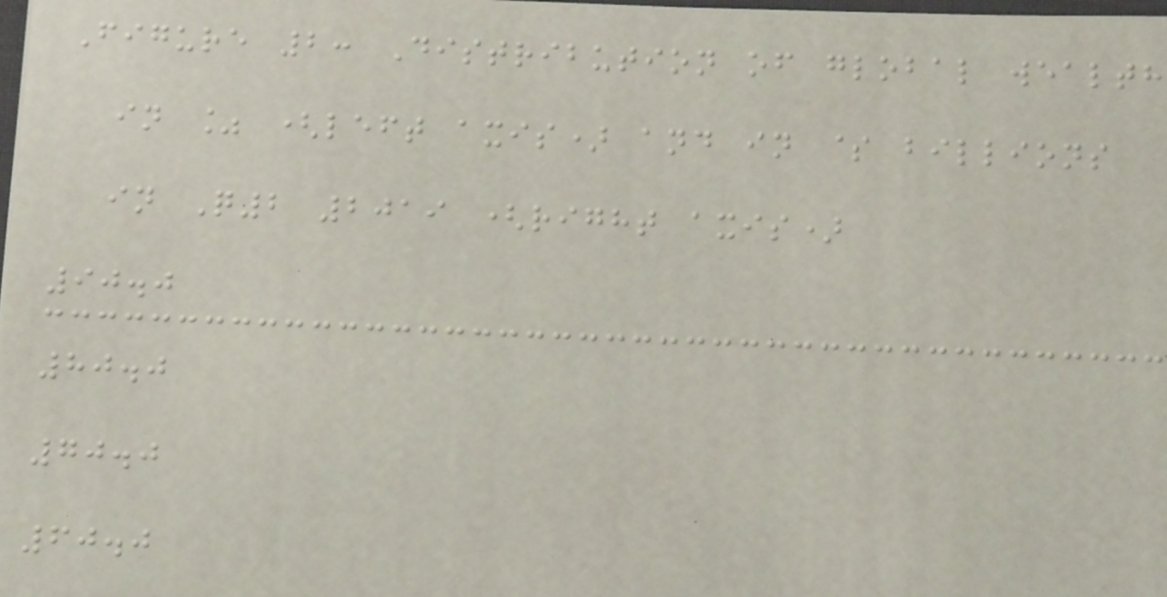Figure 2: Distribution of global wealth
in % (left axis) and in $ billions
in Q2 2019 (right axis)
90.0
80.0
70.0
60.0
